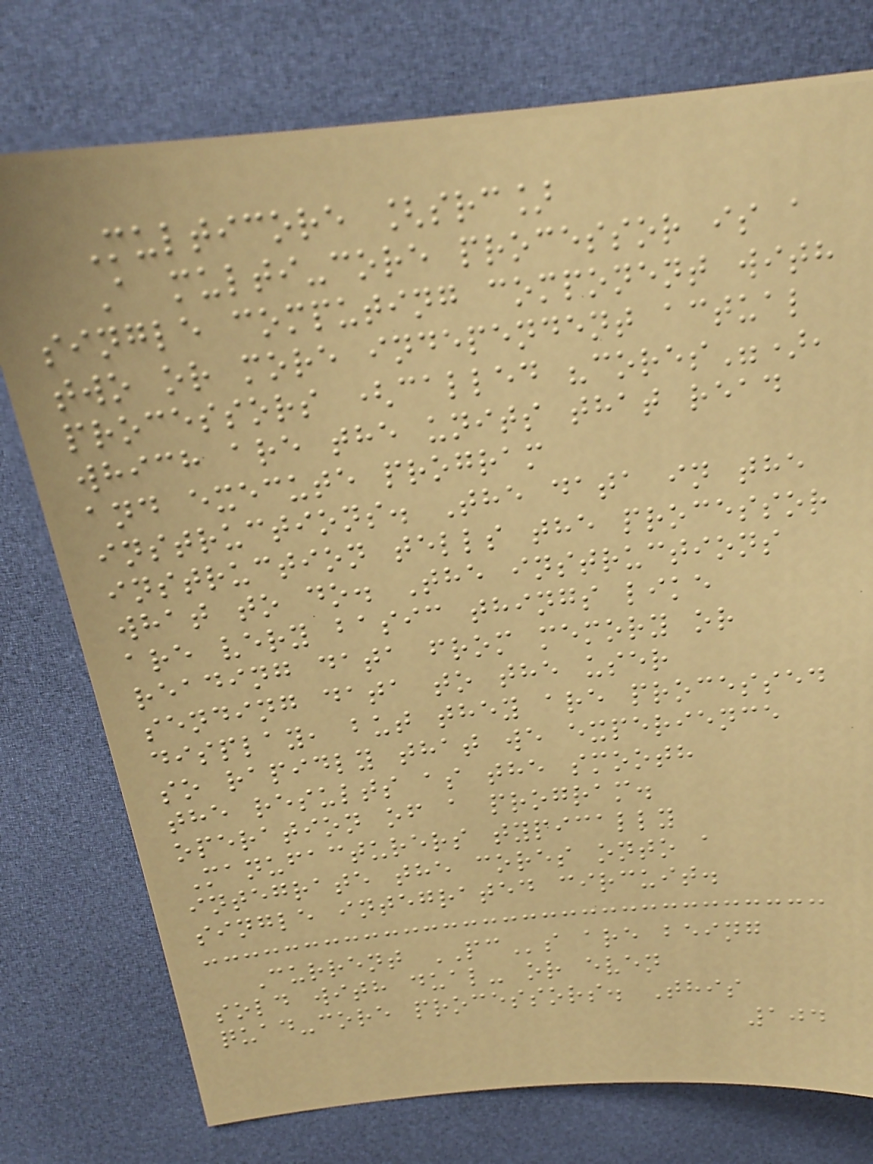Multicore [src]
A multi-core processor is a
single computing component with
two or more independent actual
processors (called "cores"),
which are the units that read
and execute program
instructions. The data in the
instruction tells the processor
what to do. The instructions
are very basic things like
reading data from memory or
sending data to the user
display, but they are processed
so rapidly that we experience
the results as the smooth
operation of a program.
Manufacturers typically
integrate the cores onto a
single integrated circuit.
Current PCs are being
sold with dual- or even
quad-core processors. This
104
